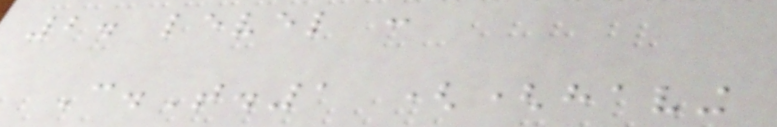2. level :
C.T.1 ((having
